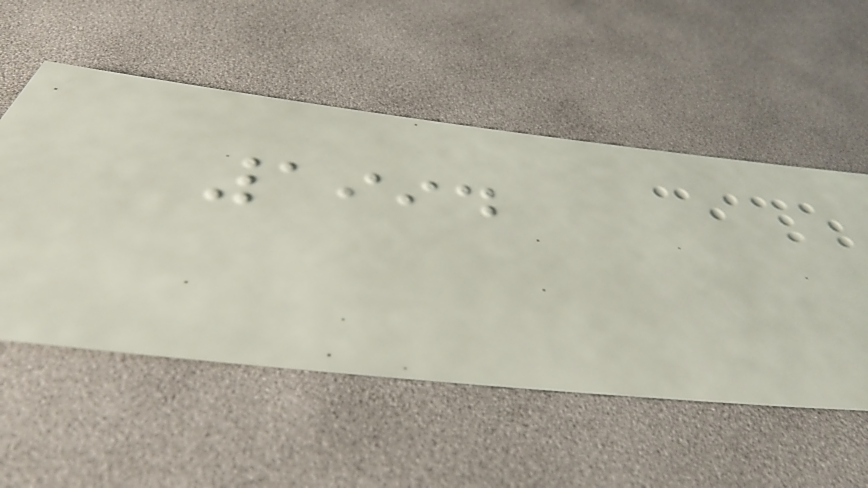1994
